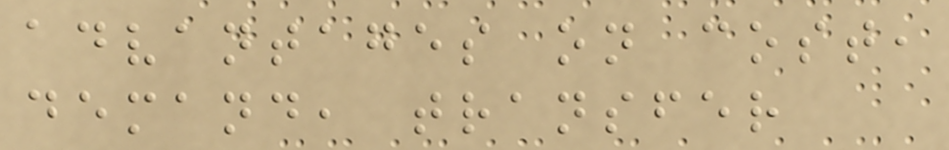advantages on cost,
demand, transfer
